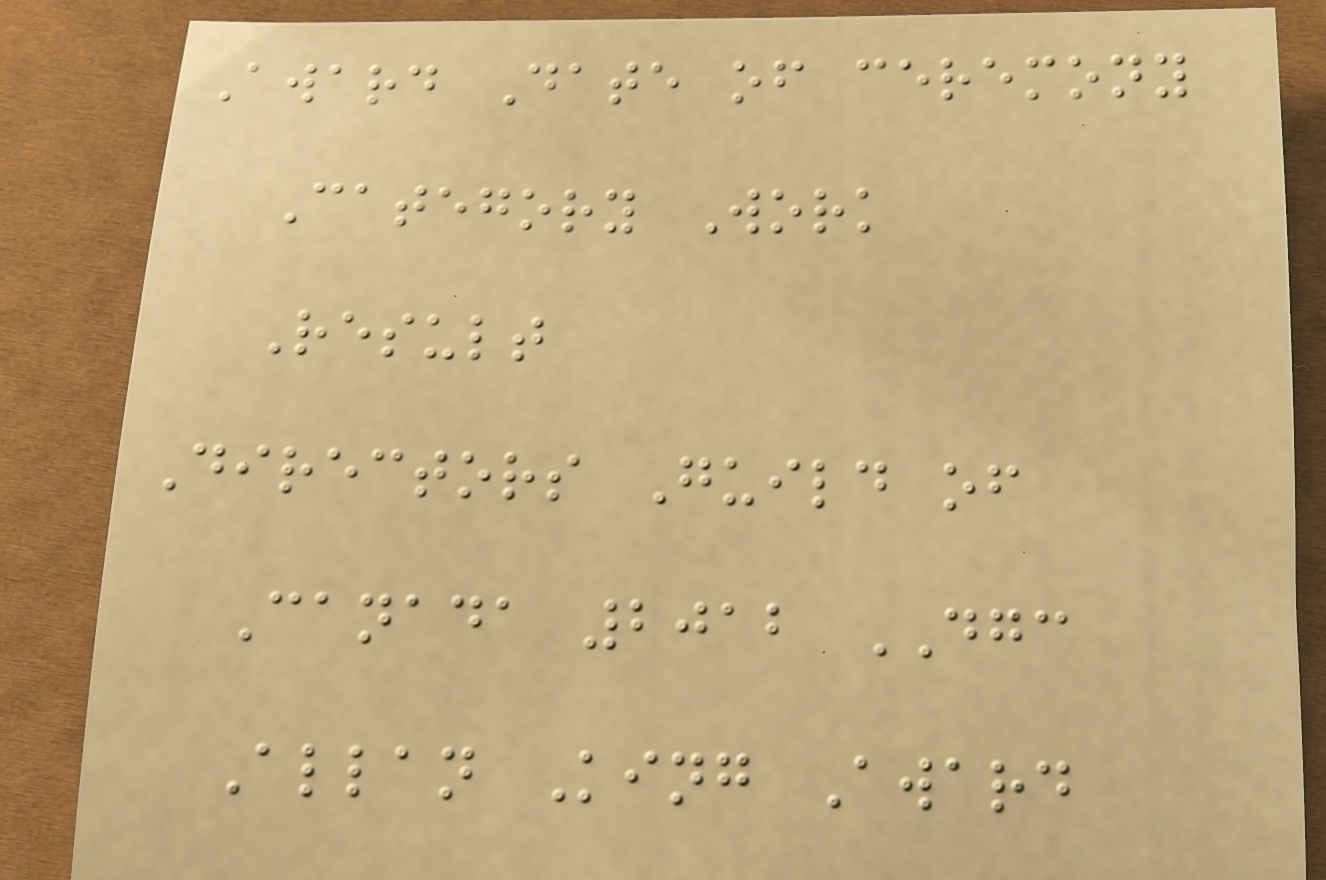Award Date of ceremony
Category Work
Result
Directors Guild of
Canada 2012 DGC
Allan King Award
